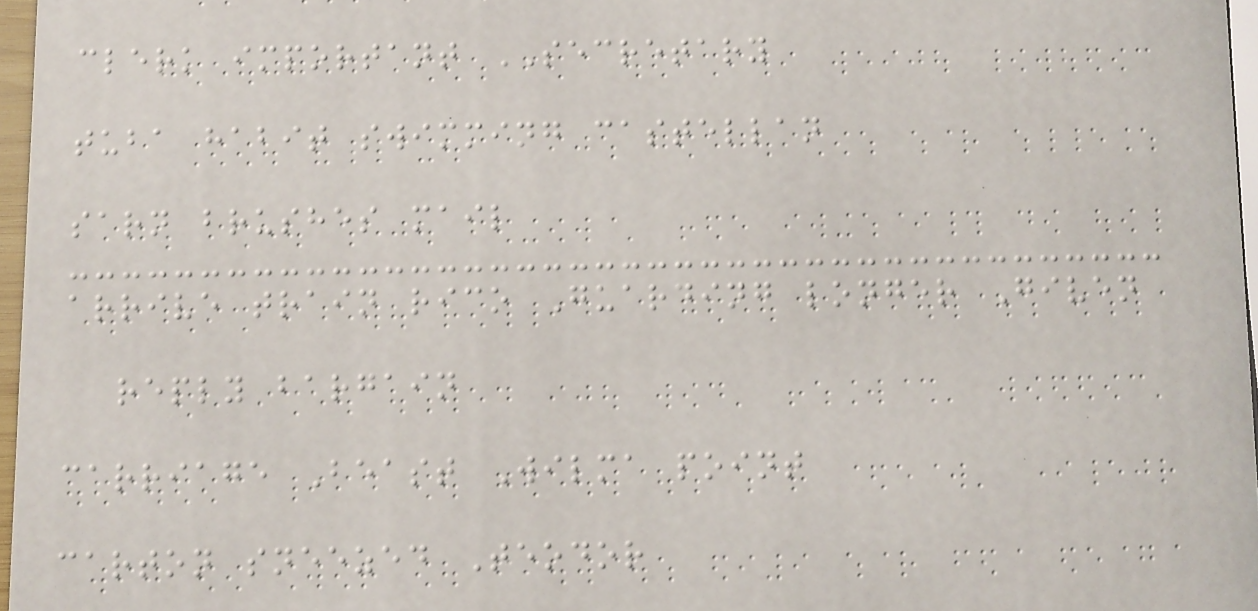clerk important SECRETARY
tuba habit swimming castellan
sarn brushes mail
arrive train rico Guarding longer Given
reply bargain
carriage Beast Wilma point
carton sneezed Teodor
